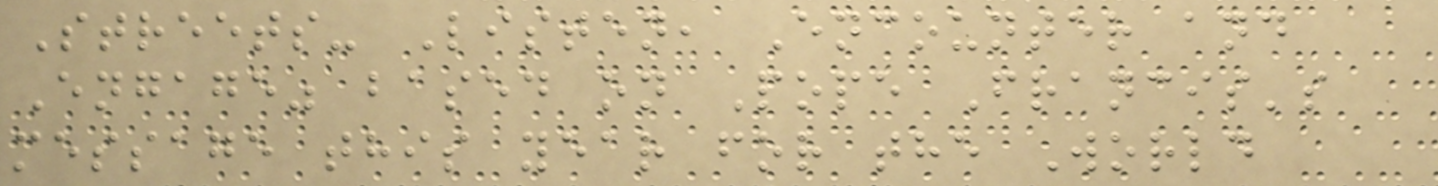Streets- Listen, Encounter and
Engage" based on Pope Francis's
message this year for the World
